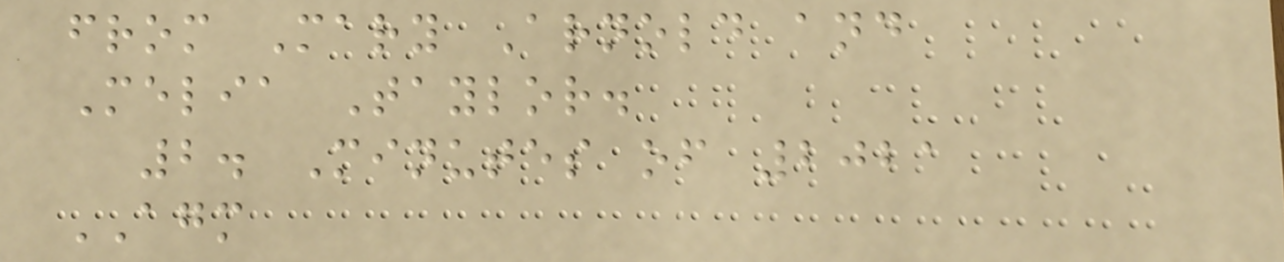from Mary Arnold and
Melia Taylor.
2. Minutes of 2021
AGM
